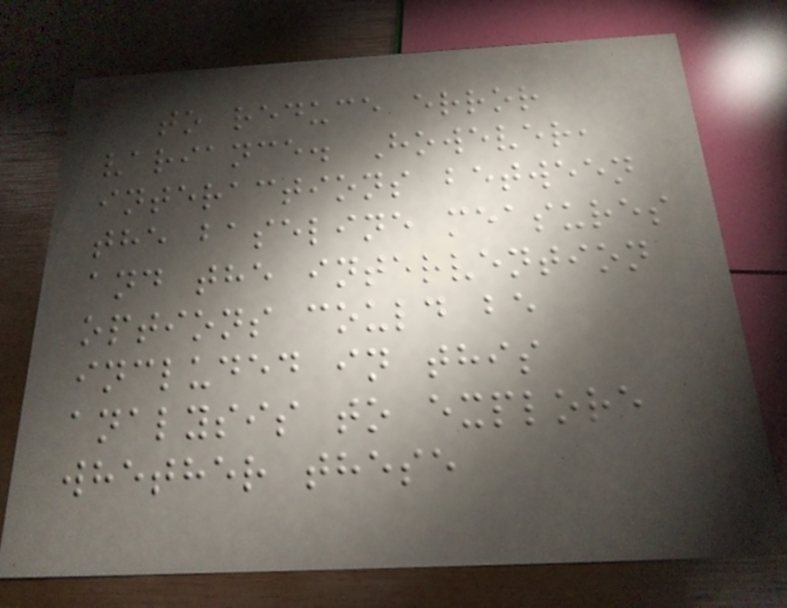to reduce error
variance. However,
interactions between
the baseline measures
and the intervention
options could be
included in this
analysis to explore
whether these
